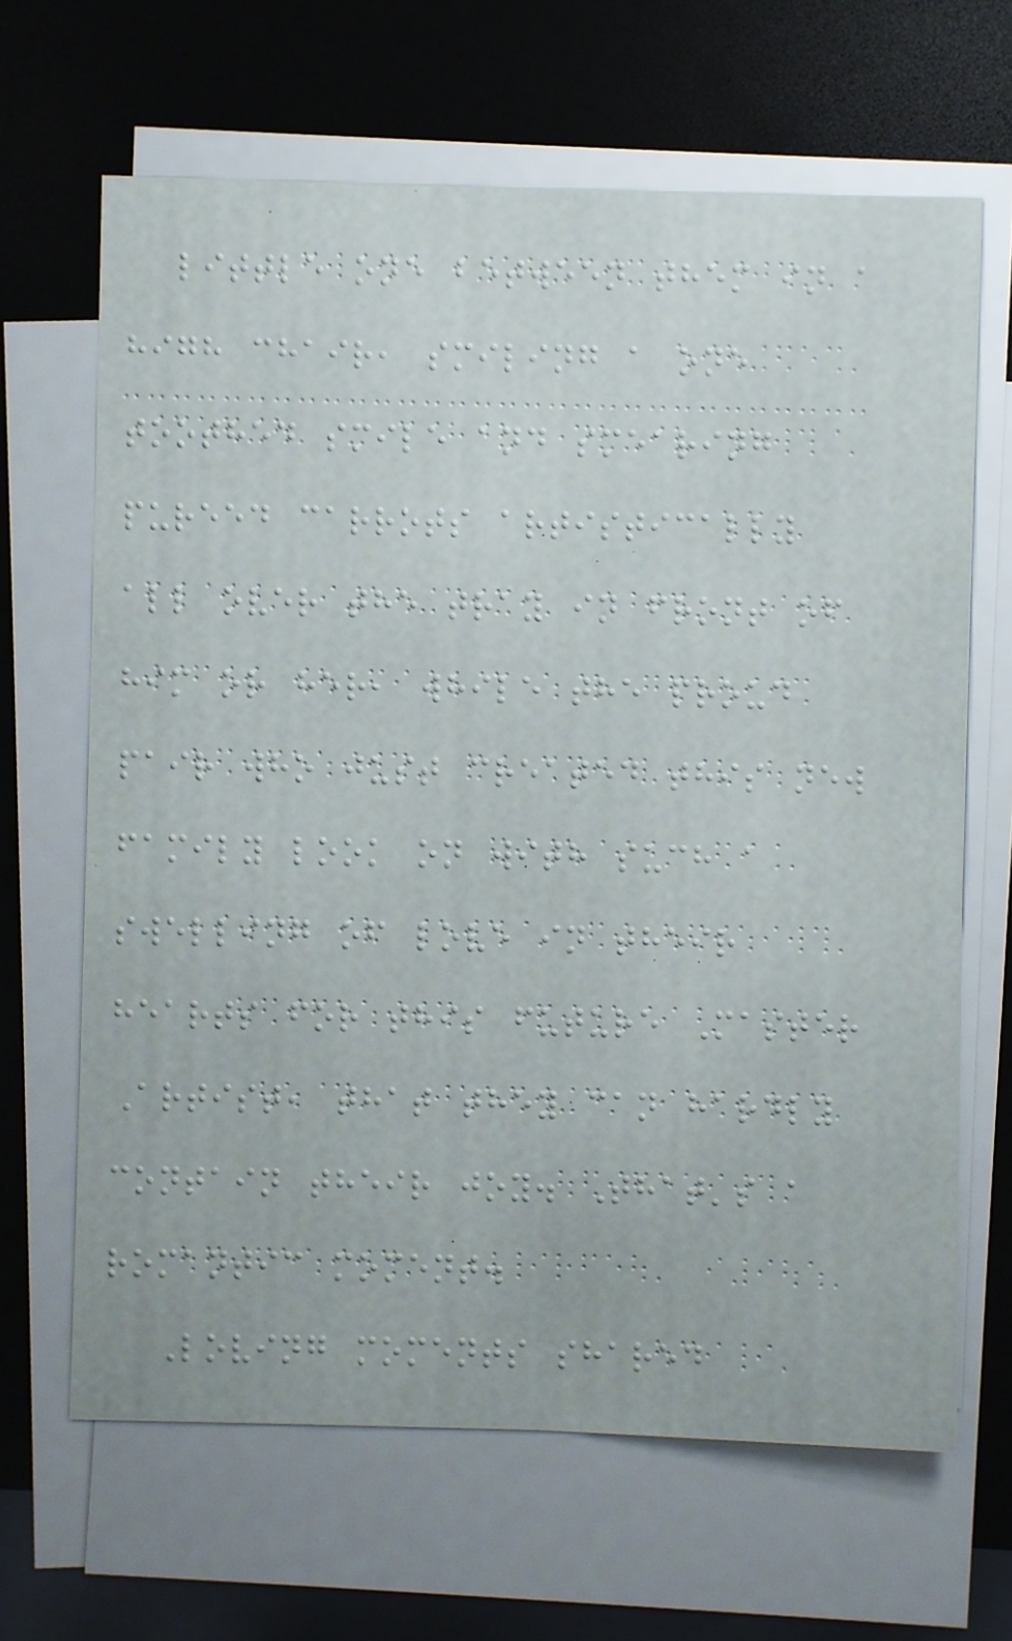little one between them in a
high chair, smiling a one
toothed smile and smearing
pureed carrots artistically
all over the tray in front of
him or her, while the proud
pair who just created this new
family look on with such a
swelling of love in their
hearts for this future Master
Artist, that they can hardly
contain their joy. That's a
romantic moment.
Loving moments shared
